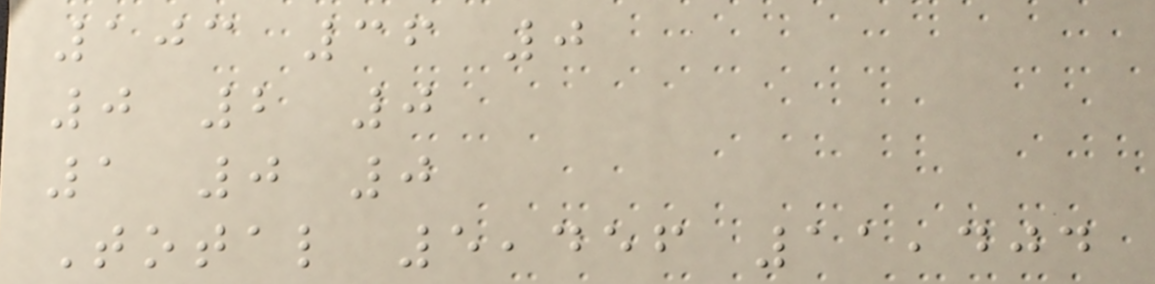103 36 0
0 2 0
1 0 0
Total 5,456 11,404
